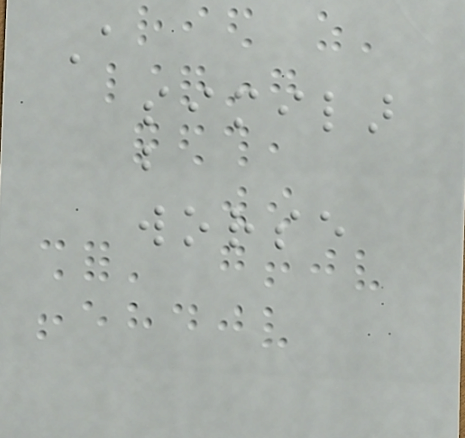A
similar
but
worse
